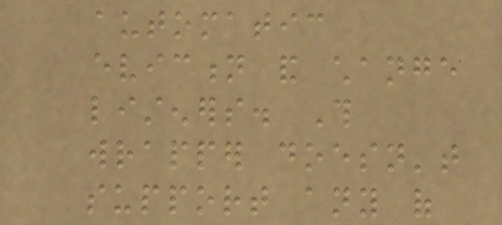automatic
eviction and change
listeners. This
wrapper doesn't
support any of
